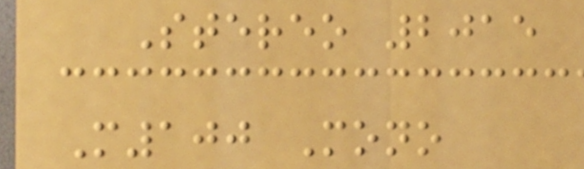Stereo 2015
M100 Mono
